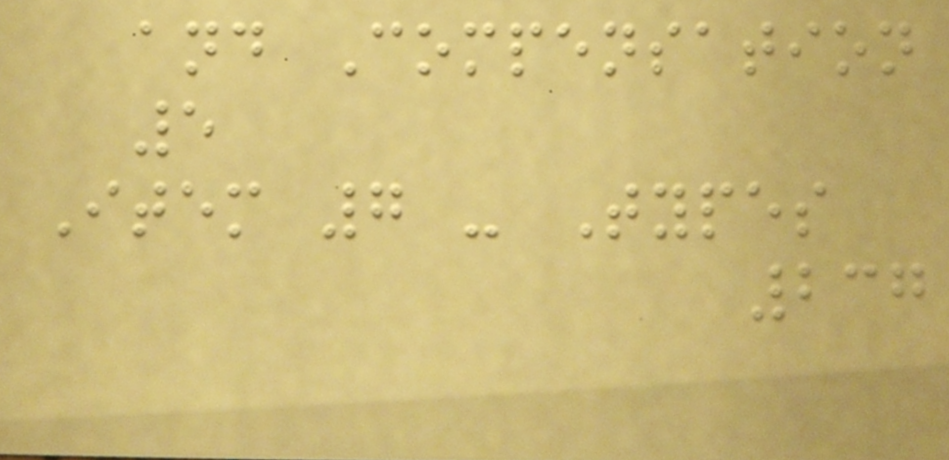and Compensation
5
Item 7 - Types
237
